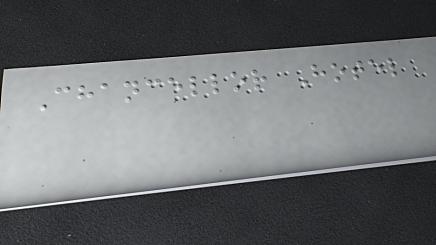Chancellor Hotel
